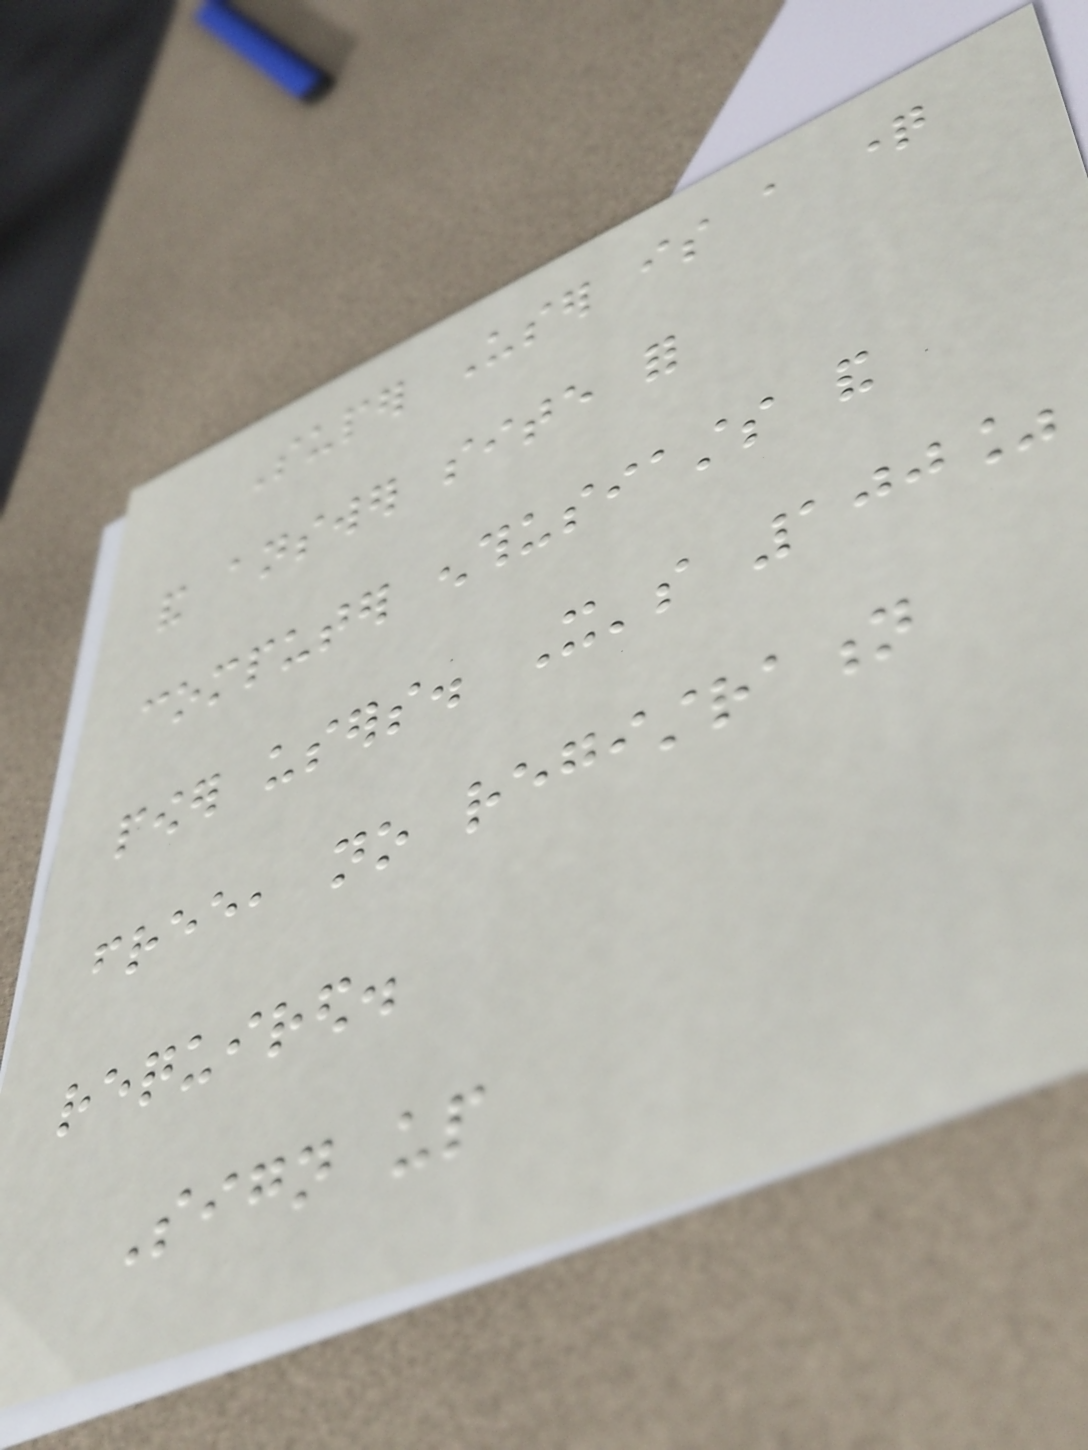Super User is a question
and answer site for
computer enthusiasts and
power users. It's 100%
free, no registration
required.
Sign up
